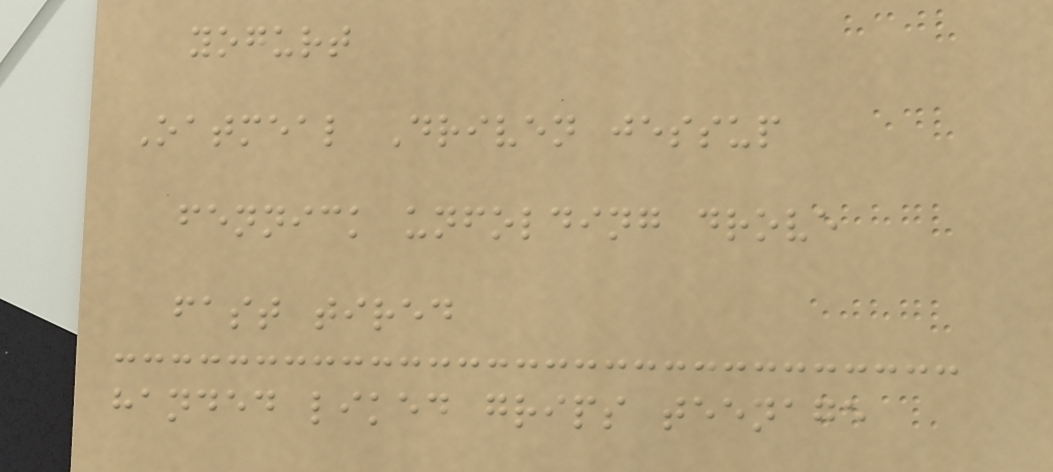yogurt
Oatmeal Driven jessup
fennick unfolding drove
fast tired
handed liked grips teenage
